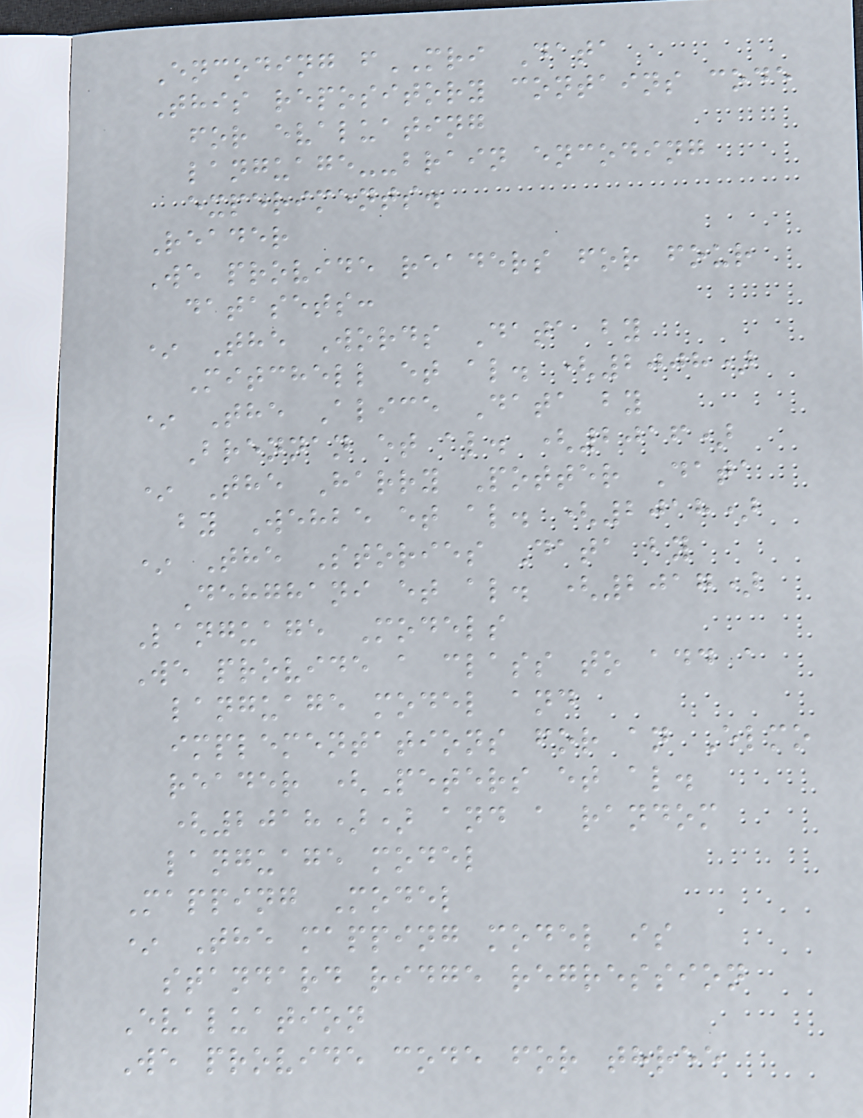Encoding fMRI Data
This repository contains code
for evaluating
language--brain encoding
experiments.
Reader
We provide readers for four
datasets:
* The Words Data by
Mitchell et al. (2008)
* The Alice Data by
Brennan et al. (2016)
* The Harry Potter Data
by Wehbe et al. (2018)
* The Stories Data by
Dehghani et al. (2017)
Language Models
We provide a class to add a
language model and
implementations for an Elmo
reader (Peters et al.
(2018)) and a random
language model
Mapping Model
* The mapping model is
standard ridge regression
Evaluation
We provide code for three
